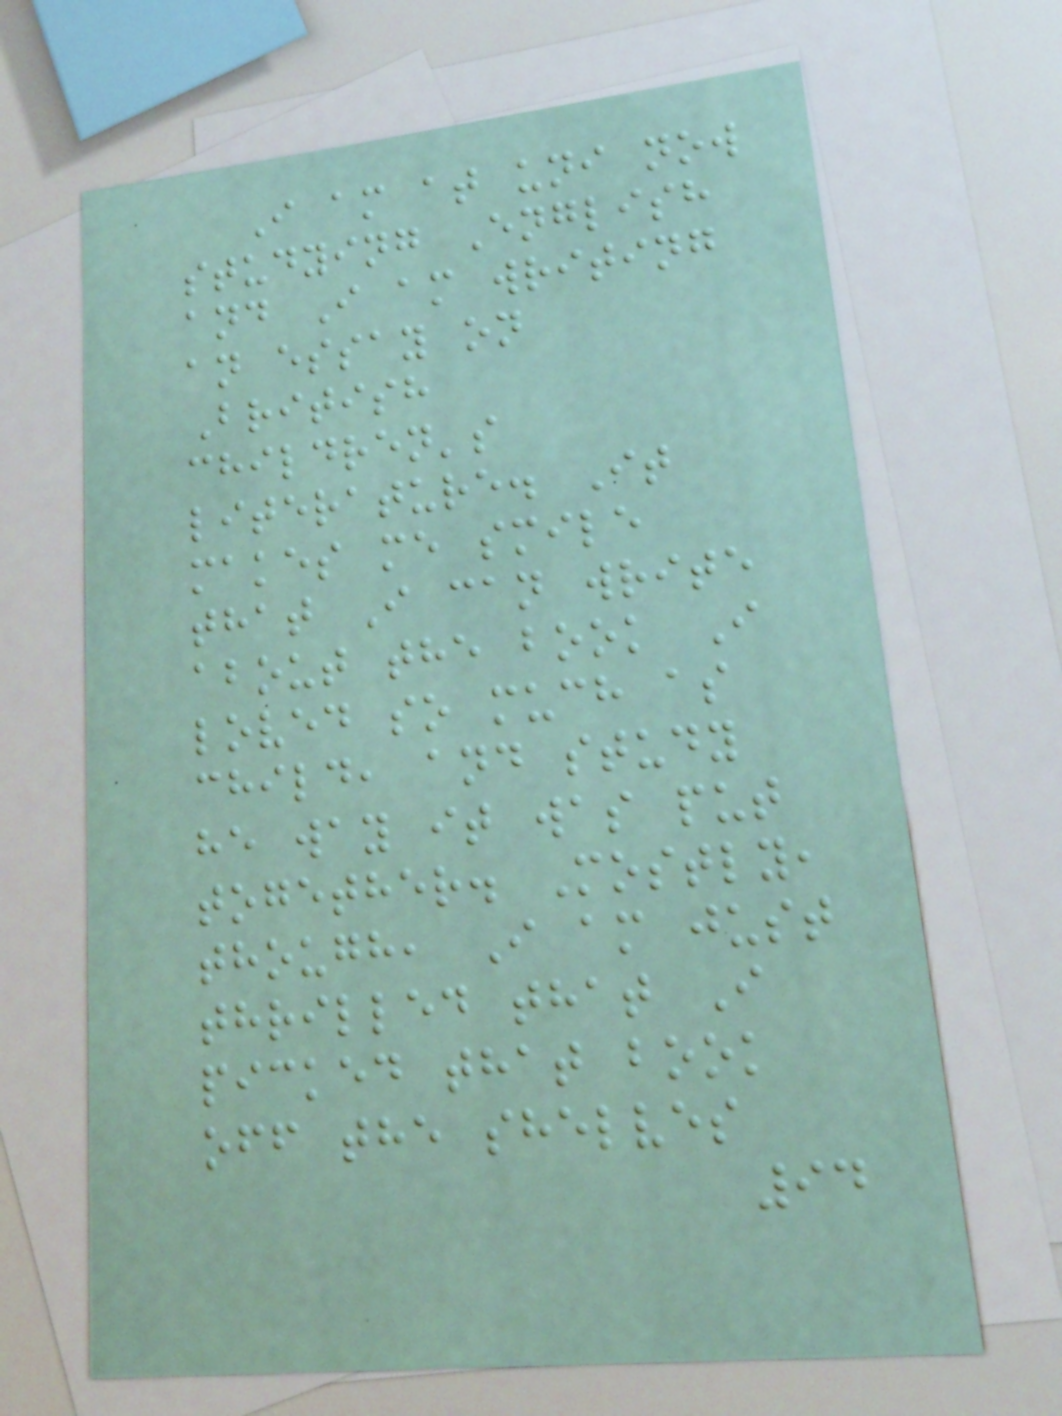I am at uni now
studying English
and I am writing
an essay on
British
children's
literature. It
makes me smile
that I can write
about the book I
loved so much as
child, and study
he way it was put
together. Mostly,
though, I am just
thrilled that I
picked that book
off the shelves
94
